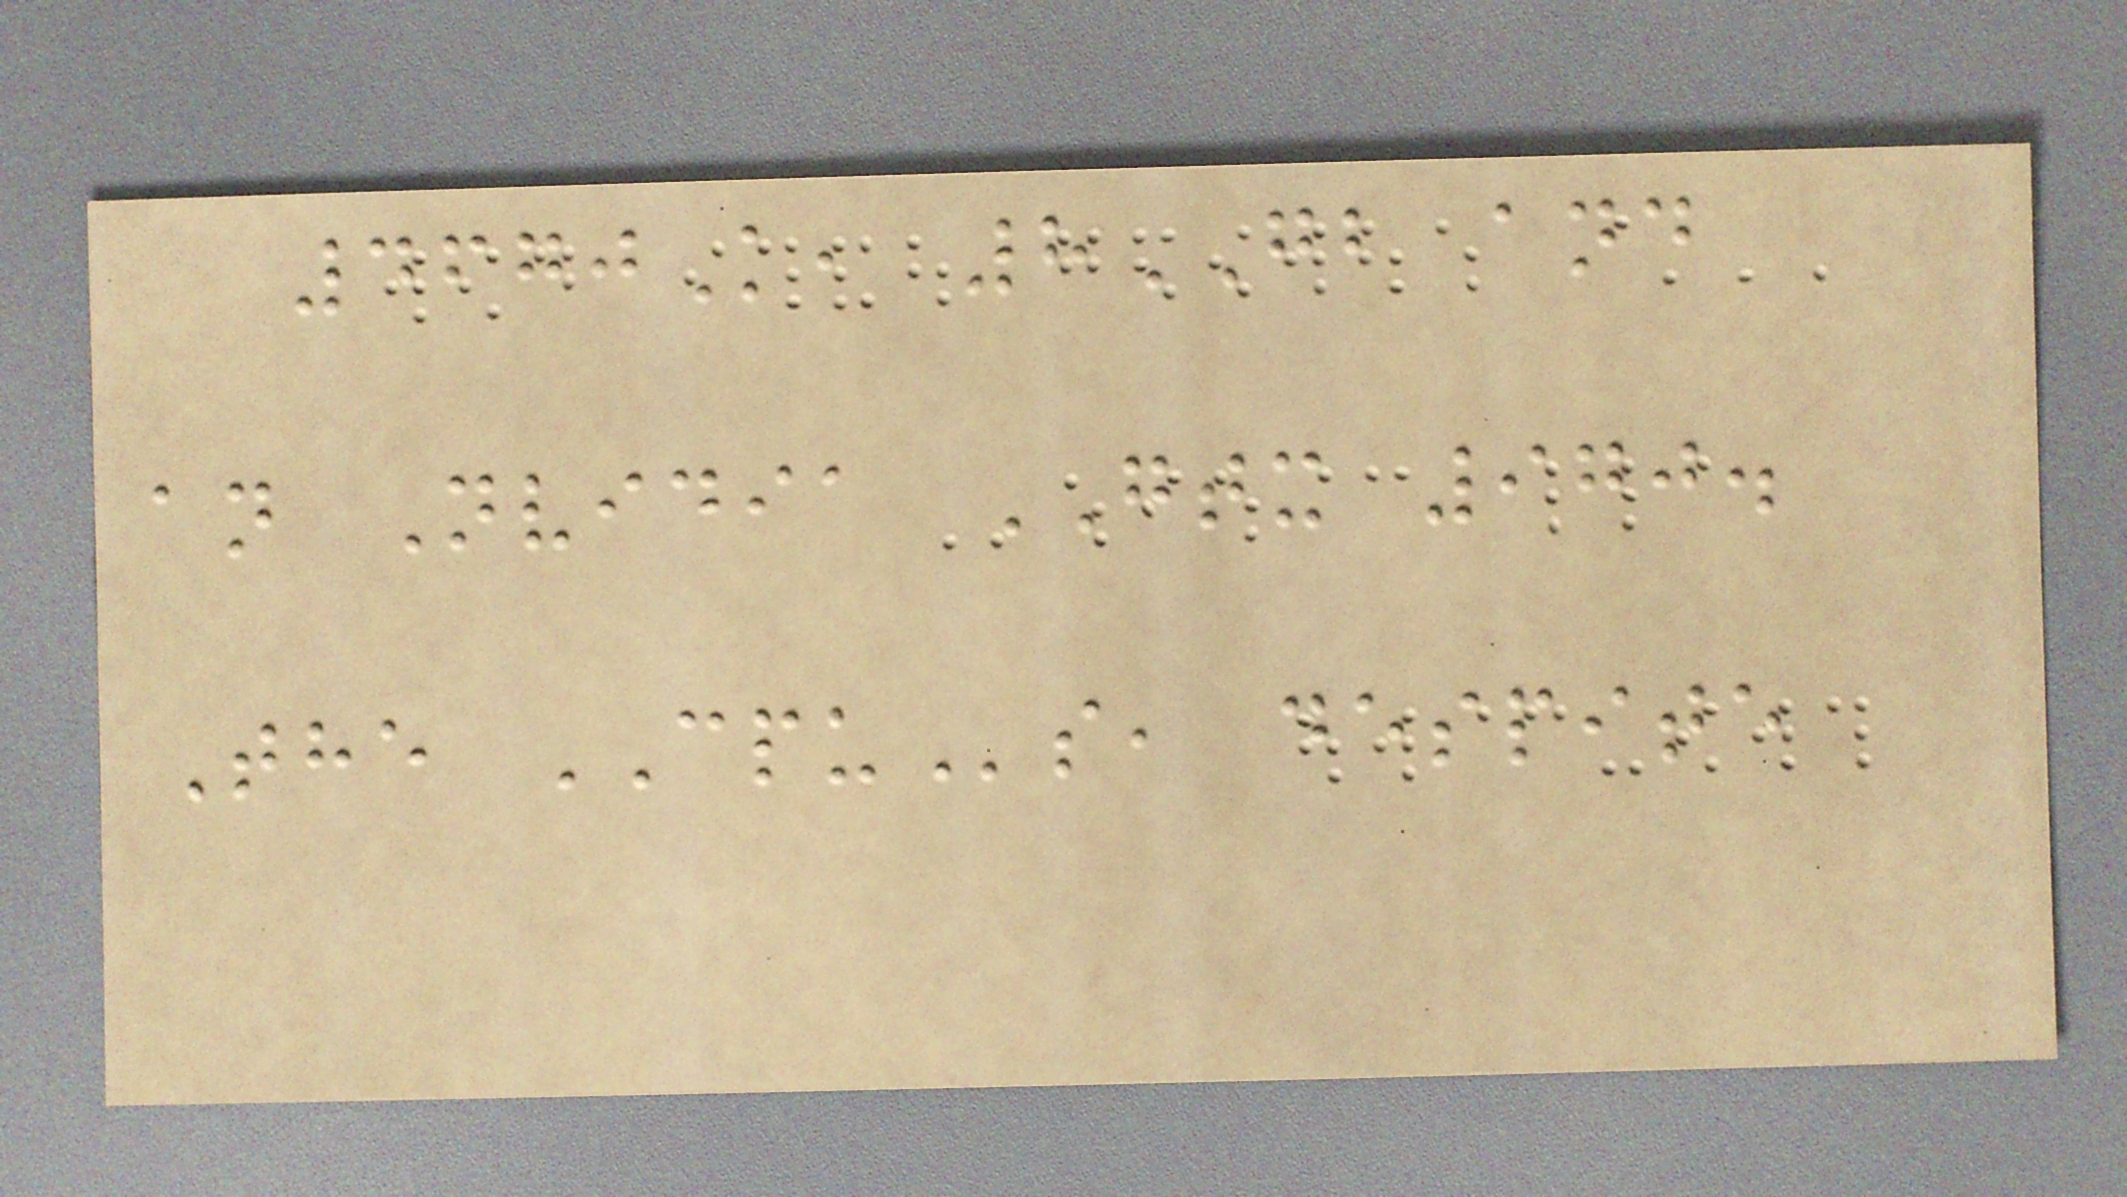4670K, 8GB and
an Nvidia GTX 970.
The CPUs, despite
